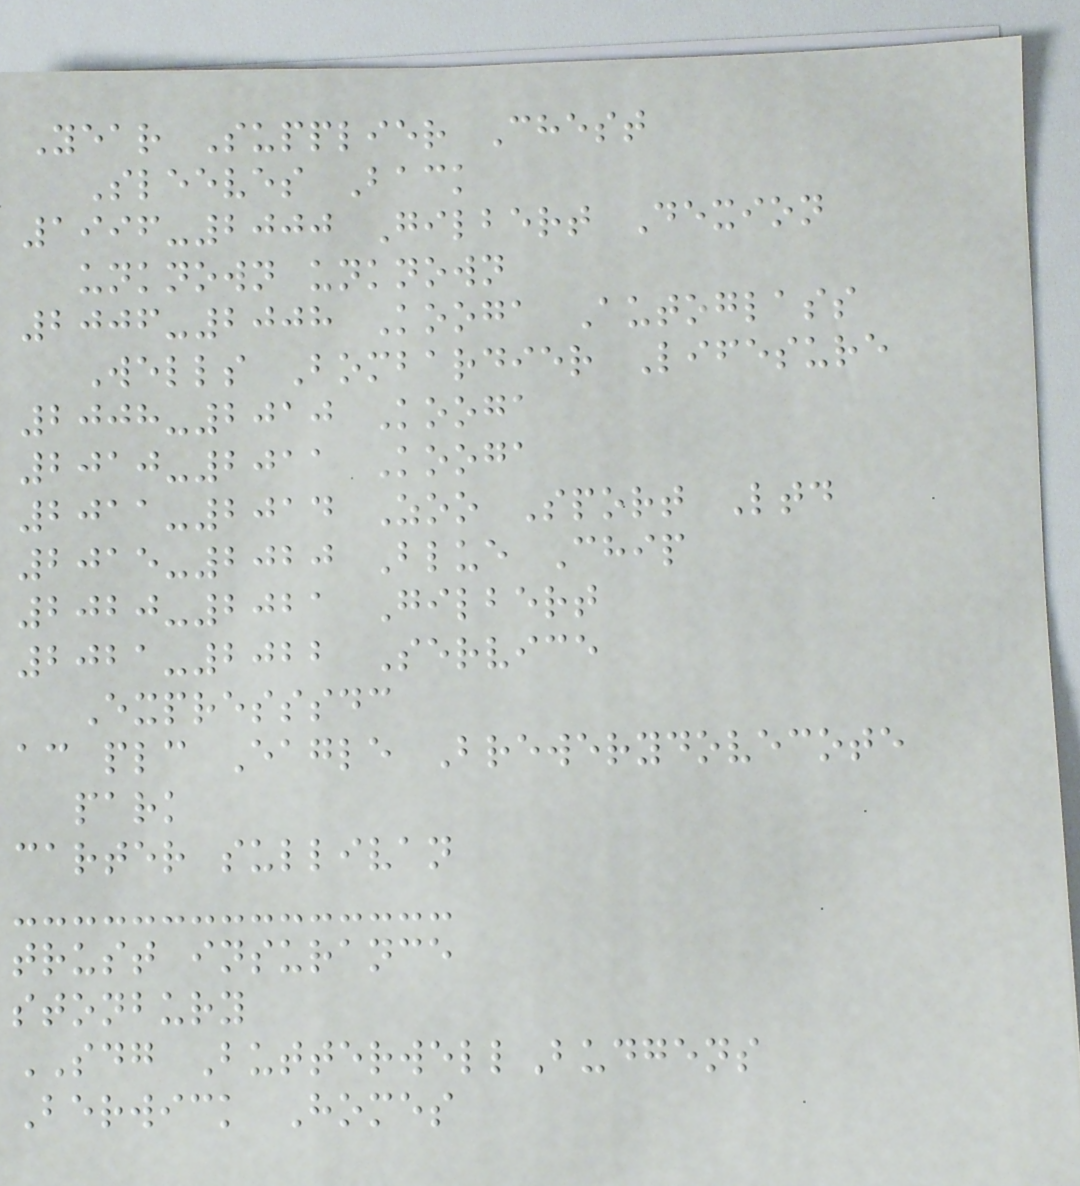Year Supplier Chest
Sleeves Back
1996-2000 Gilbert Dexion
unknown unknown
2006-2008 Kooga Autoglass
Wells Bombardier Lifesure
2008-2010 Kooga
2010-2011 Kooga
2011-2014 Zoo Sport Ltd
2015-2020 Blue Chip
2020-2021 Gilbert
2021-2022 Service
Expresssdc
ac plc Eagle Brewerydovecote
park
carter sullivan
trust insurance
stonbury
SDG ButterwellBudgens
Berwick Homes
